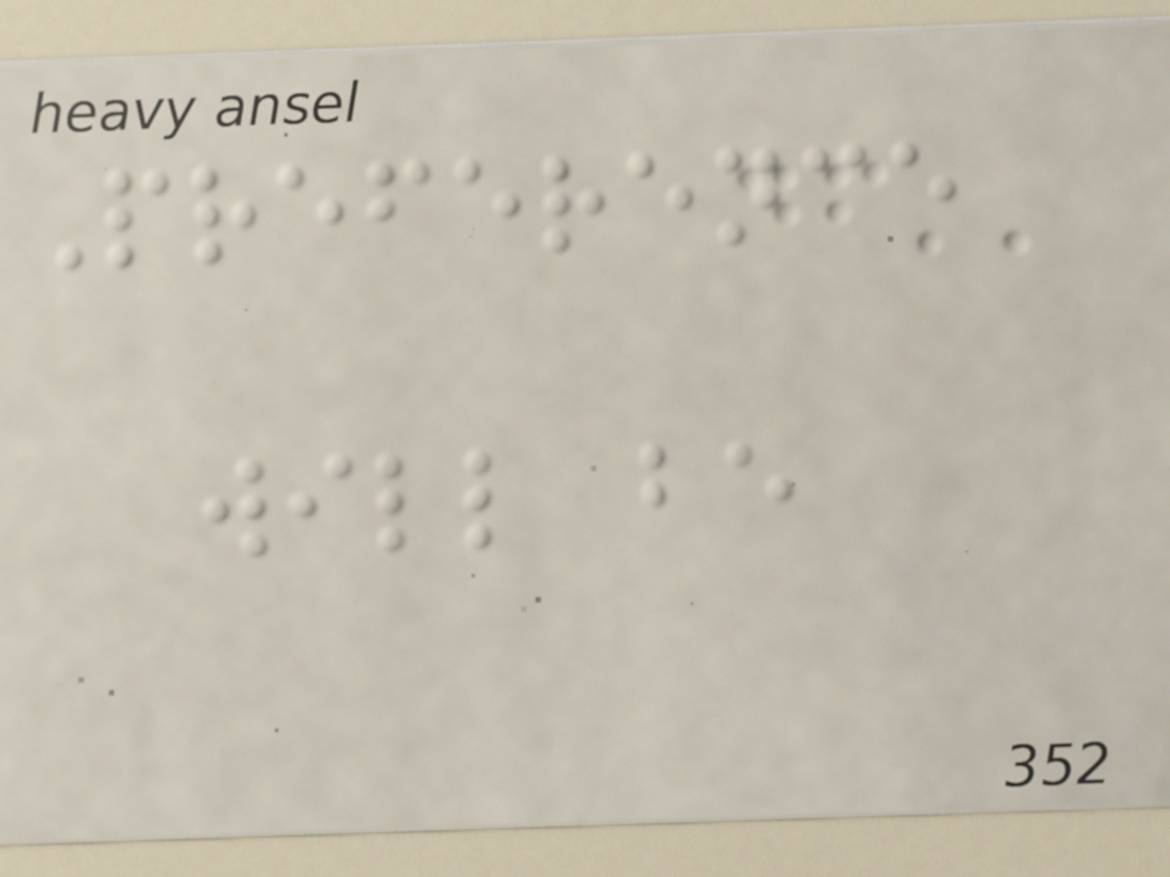Preference
will be
